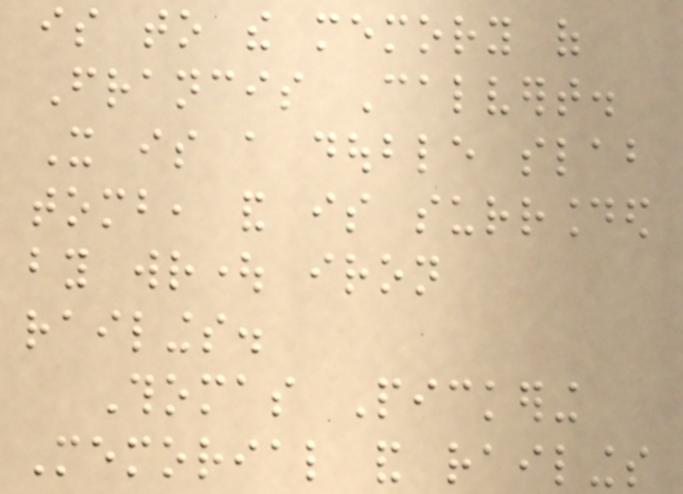is to the memory of
Francis Calvert.
It is a double slab
tomb, and is surrounded
by wrought iron
railings.
Thomas Pickering
Memorial and railings
